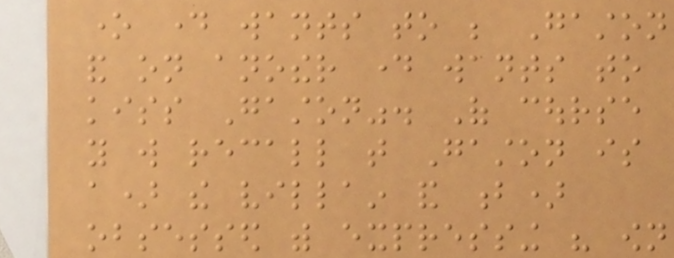one day wants to be Gaston
and on another day wants to
kiss Gaston". Of course
you will recall that Gaston is
a) the villain and b)
obsessed with expressing his own
